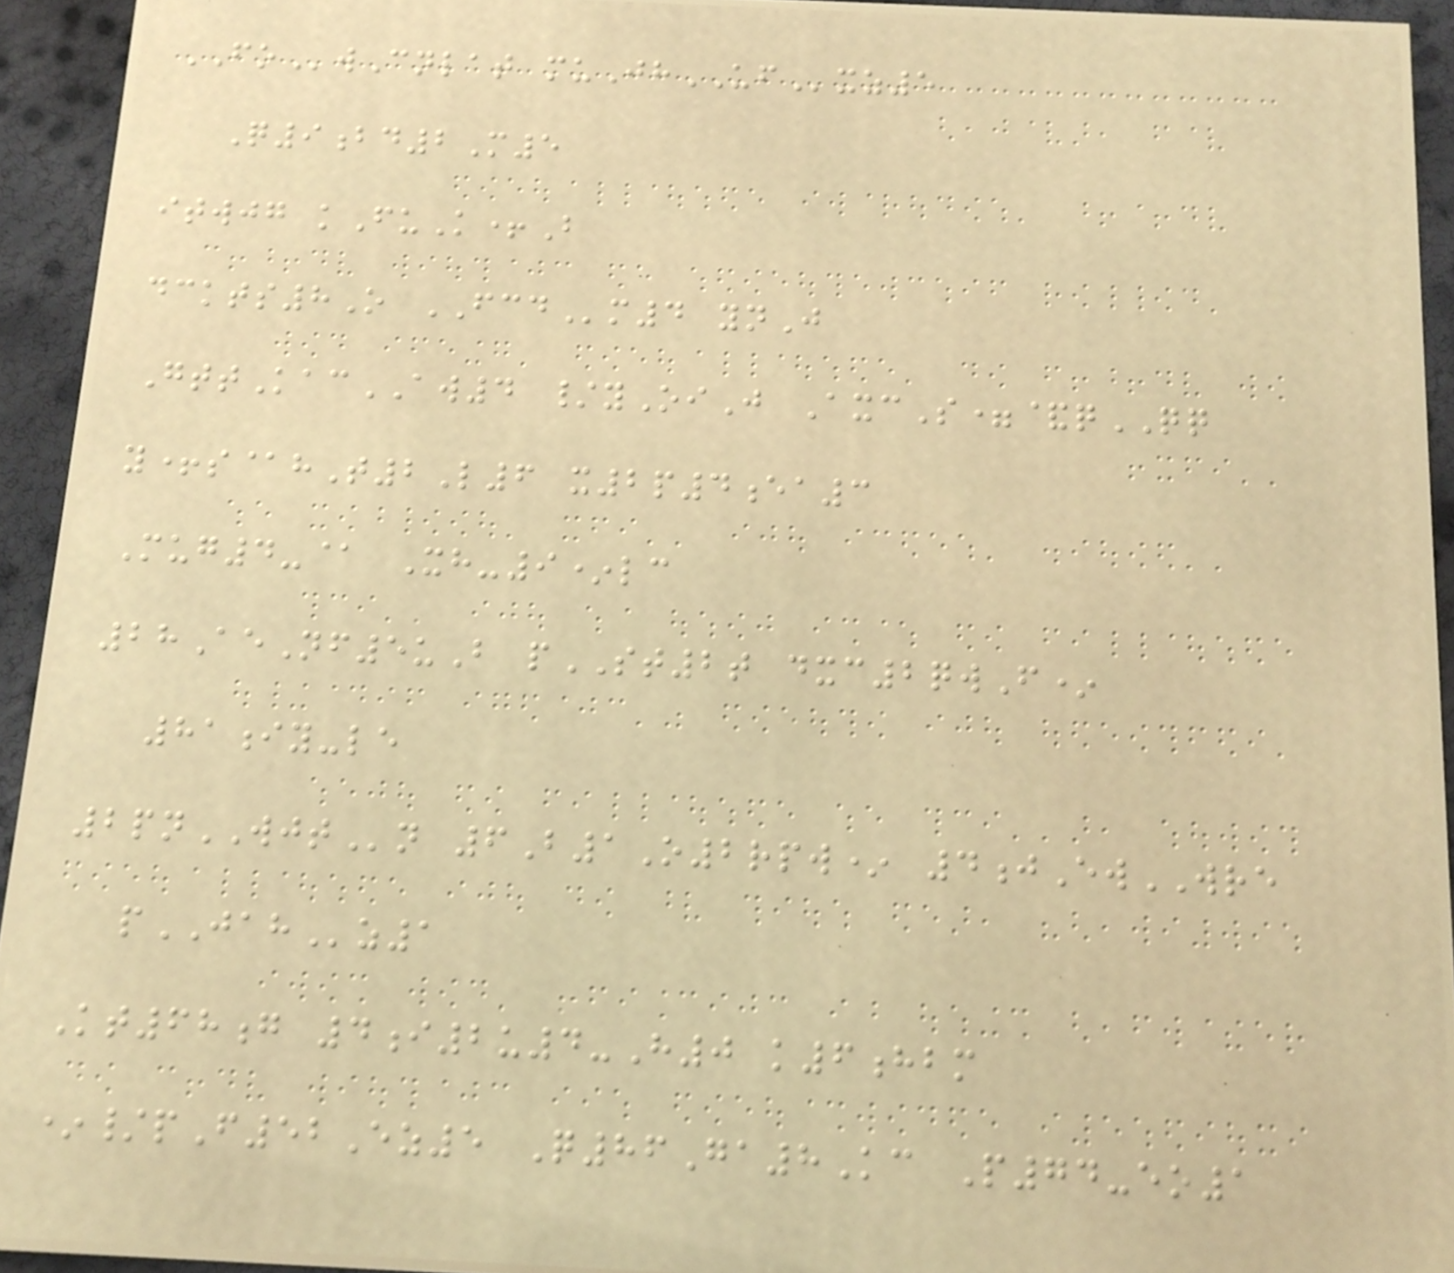FOwCnlat muJhUFxz5
Q9bd2M5
itwjg kFuK+B
dckts8O FCDm4 ynJ
GttKacAW4 /yOiJ AxcS=&qQQ
y+s@hT2L6 x2p4ea3
Mug4-@ Xh-9*lc
28AeNf5uB pST2t dxc2qwF*
81iy-le
2pnWJTn 6B1O2rpw* 4jEwWRE
pJAHz1
Kt68g 4i2u4-H0 k6hbm
*/pF52Ez5 Q86Ga8Kc P74-eo1
